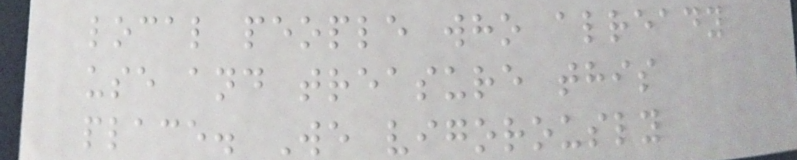local people who already
use and treasure this
place. We vigorously
